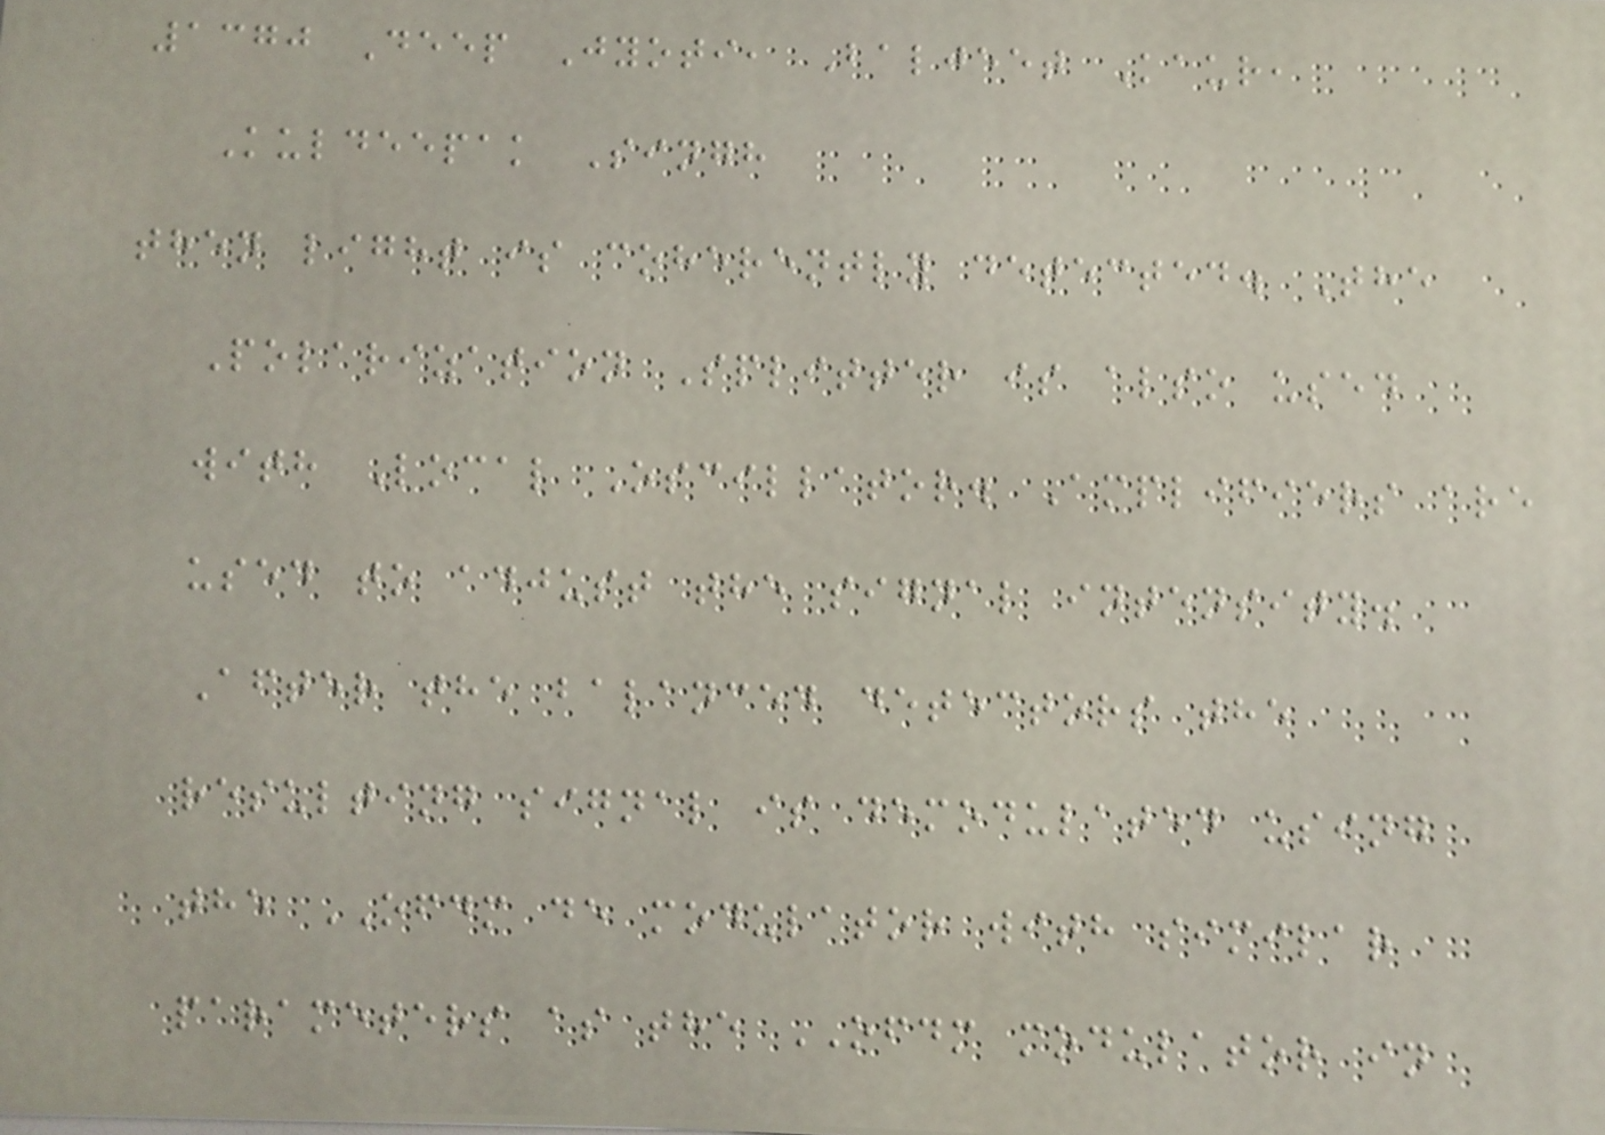1370 Deep Jyoti, Baljeet Kaur,
Kuldeepak Singh
then light is coherently detected. The
Polarization Splitter is also used
with Local Oscillator. Amplifiers are
used to adjust the signal intensity.
After the balanced detectors the
resulting signal is demodulated using
the OFDM de modulator with similar
parameters as the OFDM modulator in
